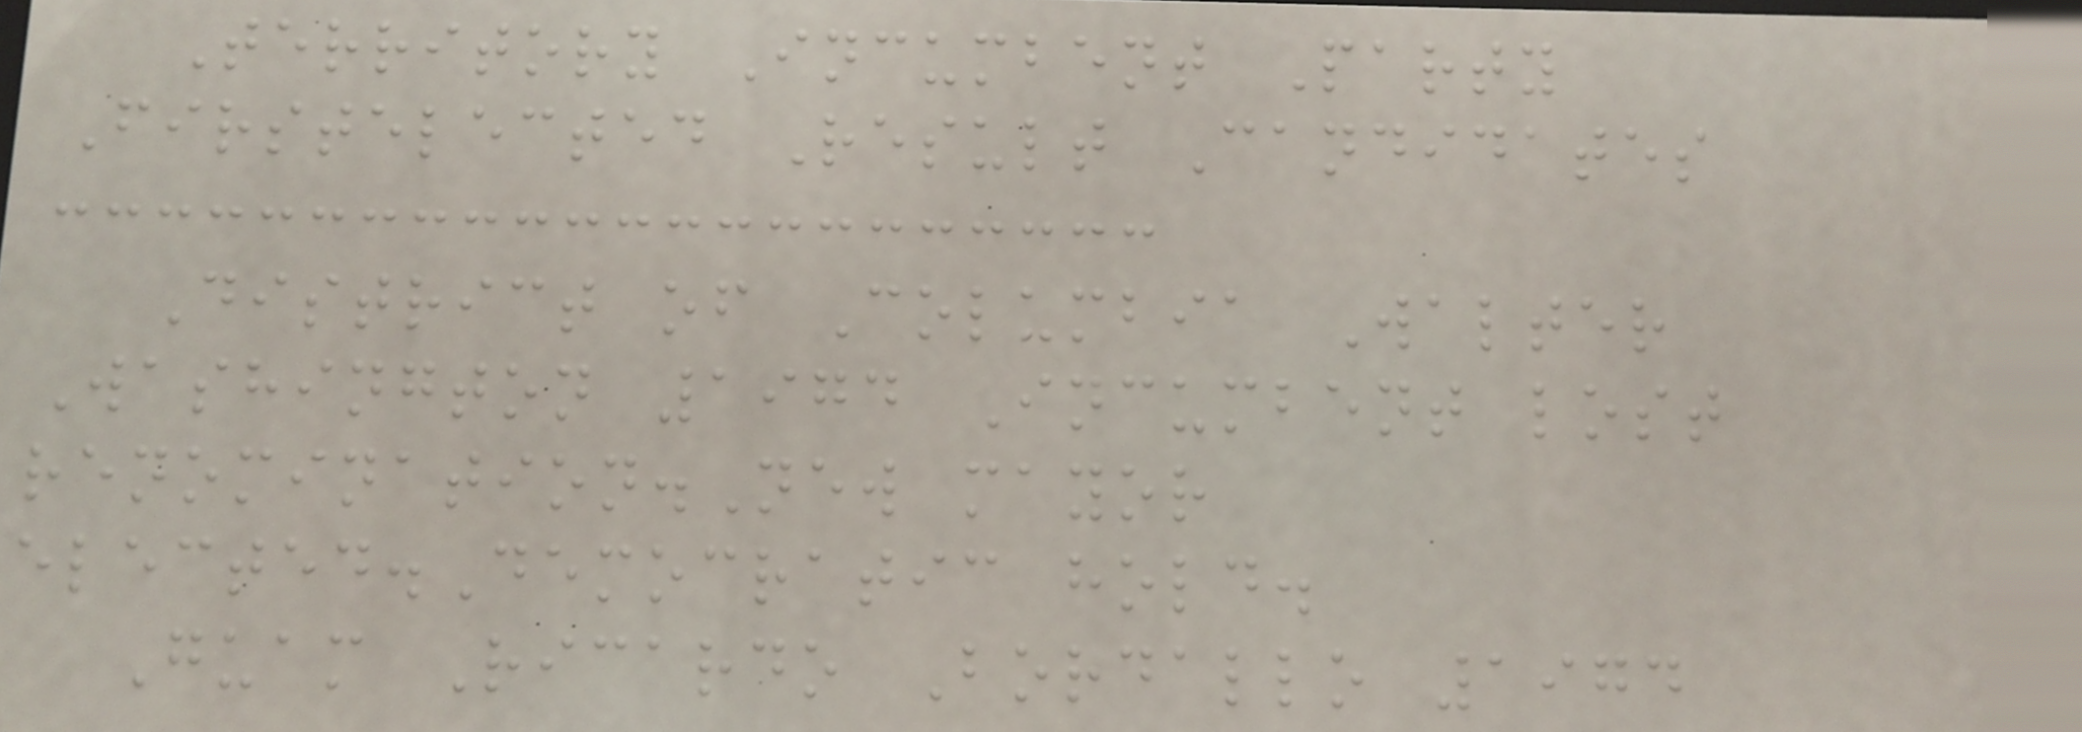Territory Incumbent Party
Firstelected Result Candidates
District of Columbia Walter
Washington 1974 Incumbent lost
renomination.New mayor
elected.Democratic hold.
Guam Ricardo Bordallo 1974
